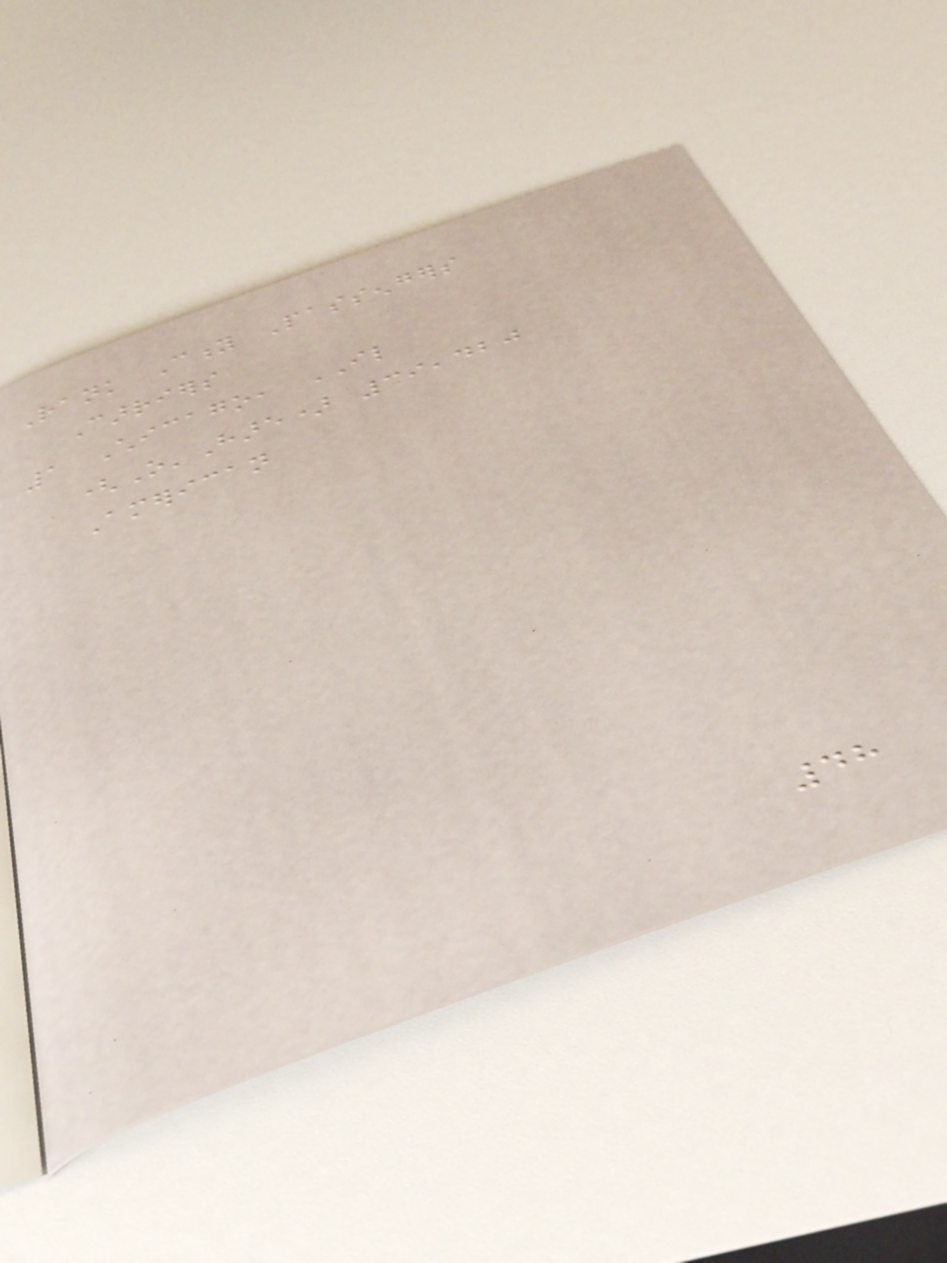Rank City Passengers
Carriers
1 Chicago, IL
(O'Hare) 39,420
American
48
